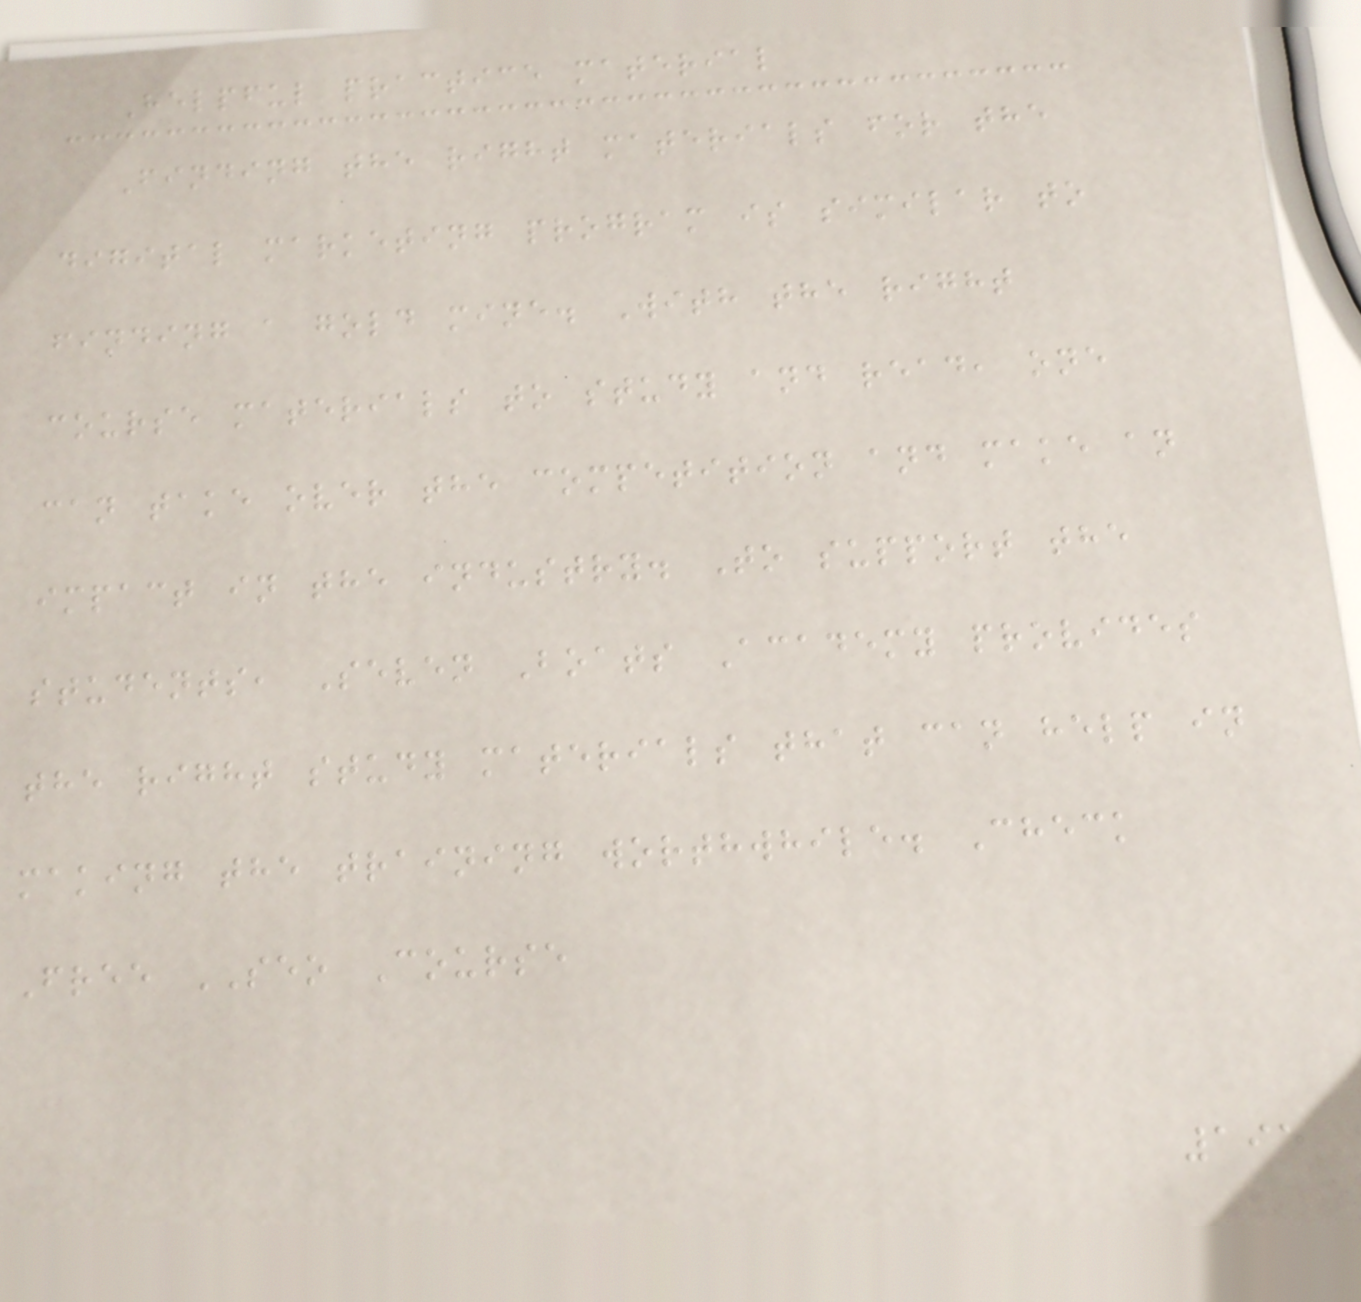Helpful practice material
Finding the right materials for the
digital marketing program is similar to
finding a gold mine. With the right
course materials to study and read, one
can take over the competition and make an
impact in the industry. To support the
students, Seven Boats Academy provides
the right study materials that can help in
making the training worthwhile. Check
Free SEO Course
195
